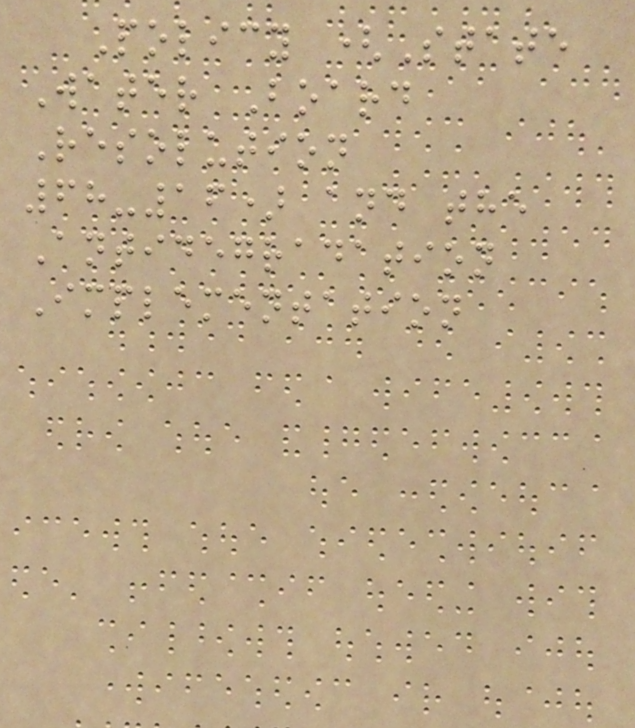Policy (State
Water Board
Resolution
68-16) and the
Antidegradation
Implementation
